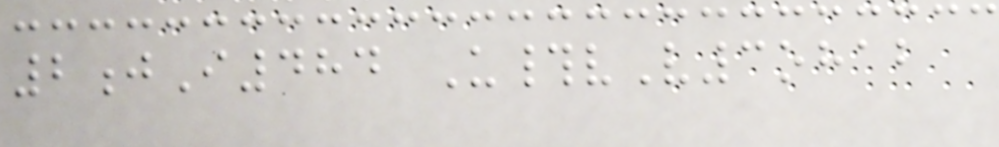2jI484 U#vV3ohab
